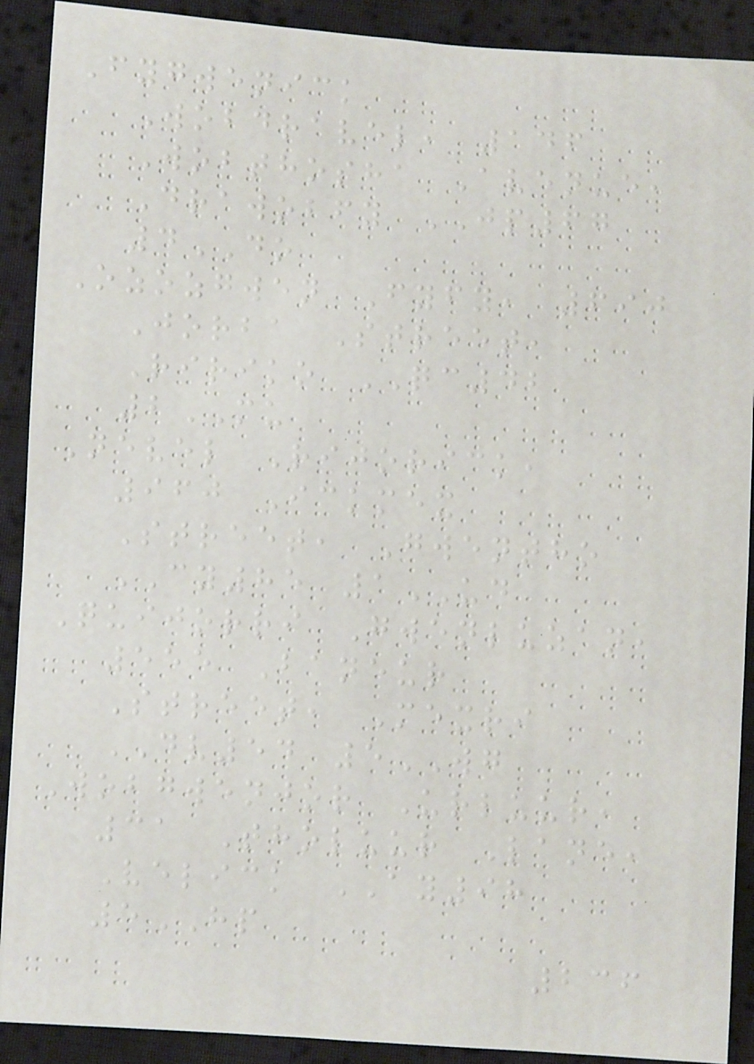Fygwenick
Wobdravel, 146
Wobthosha Avenue,
Drawobfy JP67
4DO
Ozozgwen Fyfy, 690
Jorba Street,
Ririko QC42
2MU
Nevel Rijorick,
960 Ickmex
Street, Gwentho
CY85 1UD
Quijorri Gwenluzan,
555 Baneur
Street, Mexri
DV54 5WG
Wobgwenjor Urluur,
31 Tholuur Lane,
Velick AY98
5HP
236
